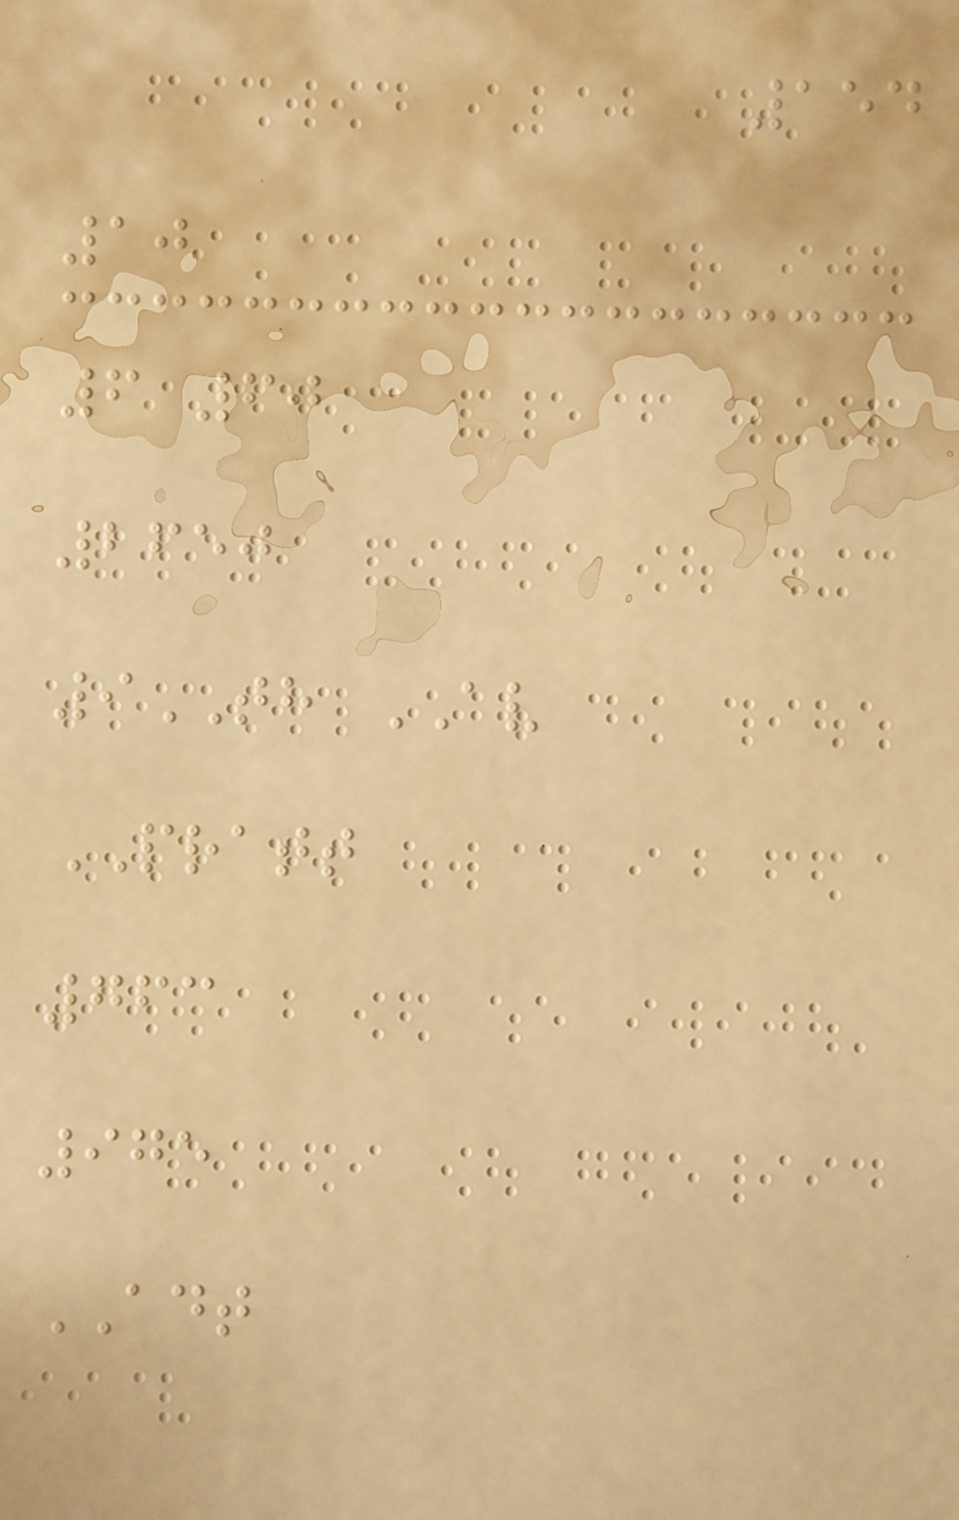154
10
6 60
2650
9TH AV
PRATT
763
975
ADT
